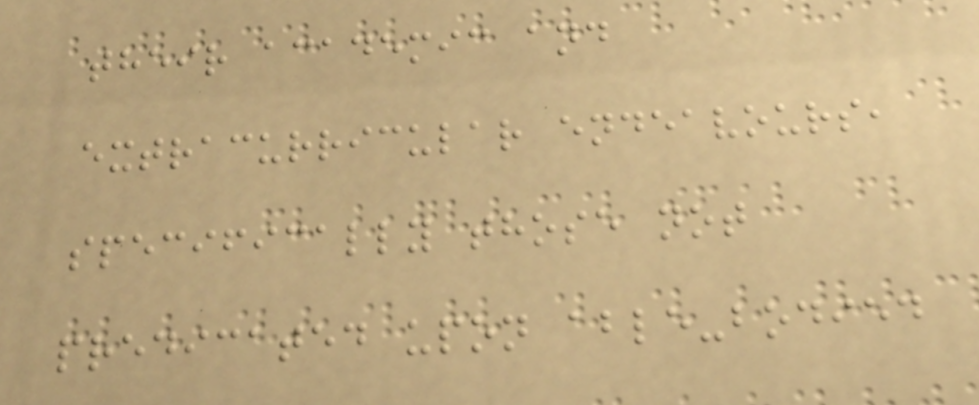their academic and
extracurricular endeavours,
specifically those not
predicated upon able-bodied
